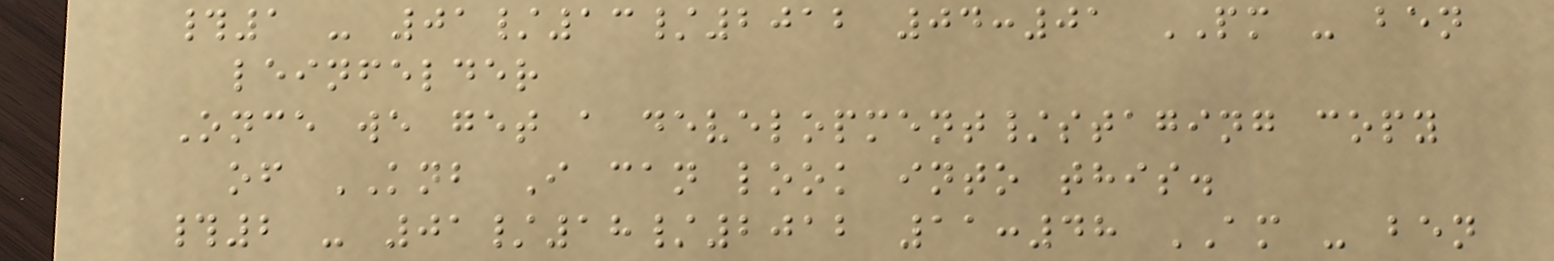#1 - 01/13/2012 04:01 PM - ben
leinfelder
Once we get a development/staging copy
of KNB I can look into this.
#2 - 01/18/2012 11:48 AM - ben
